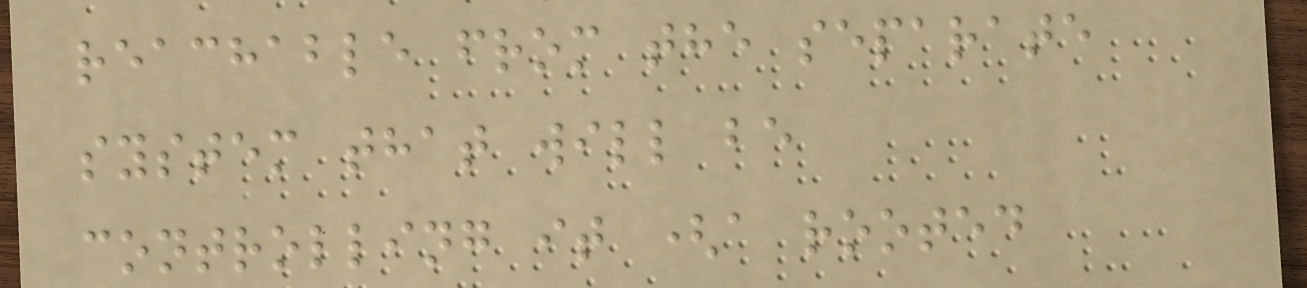reachable from the separate
system that will be
controlling it (a rooted
